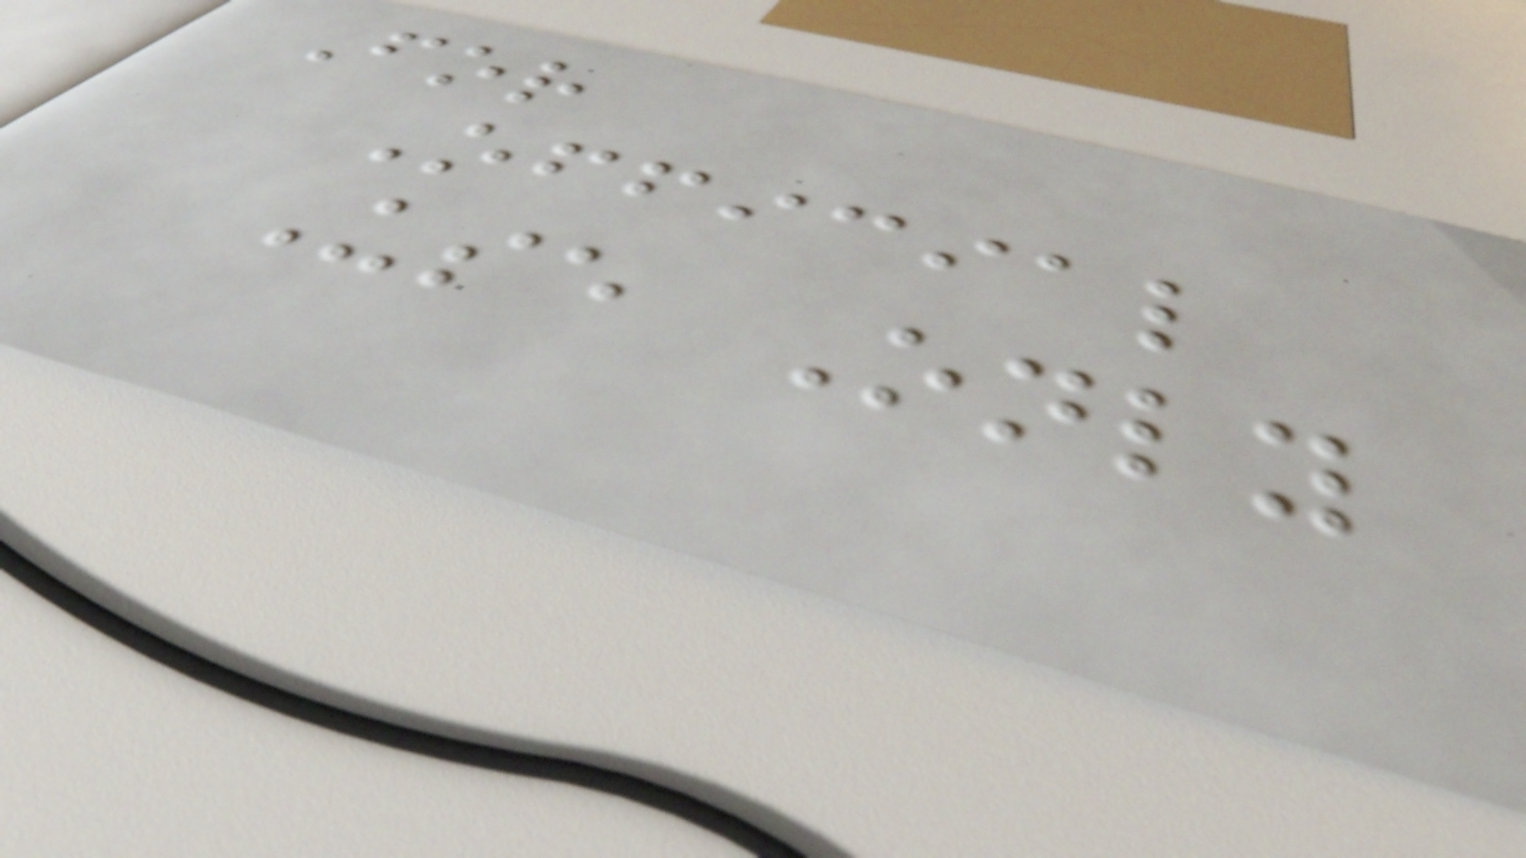For
Official
Use Only
